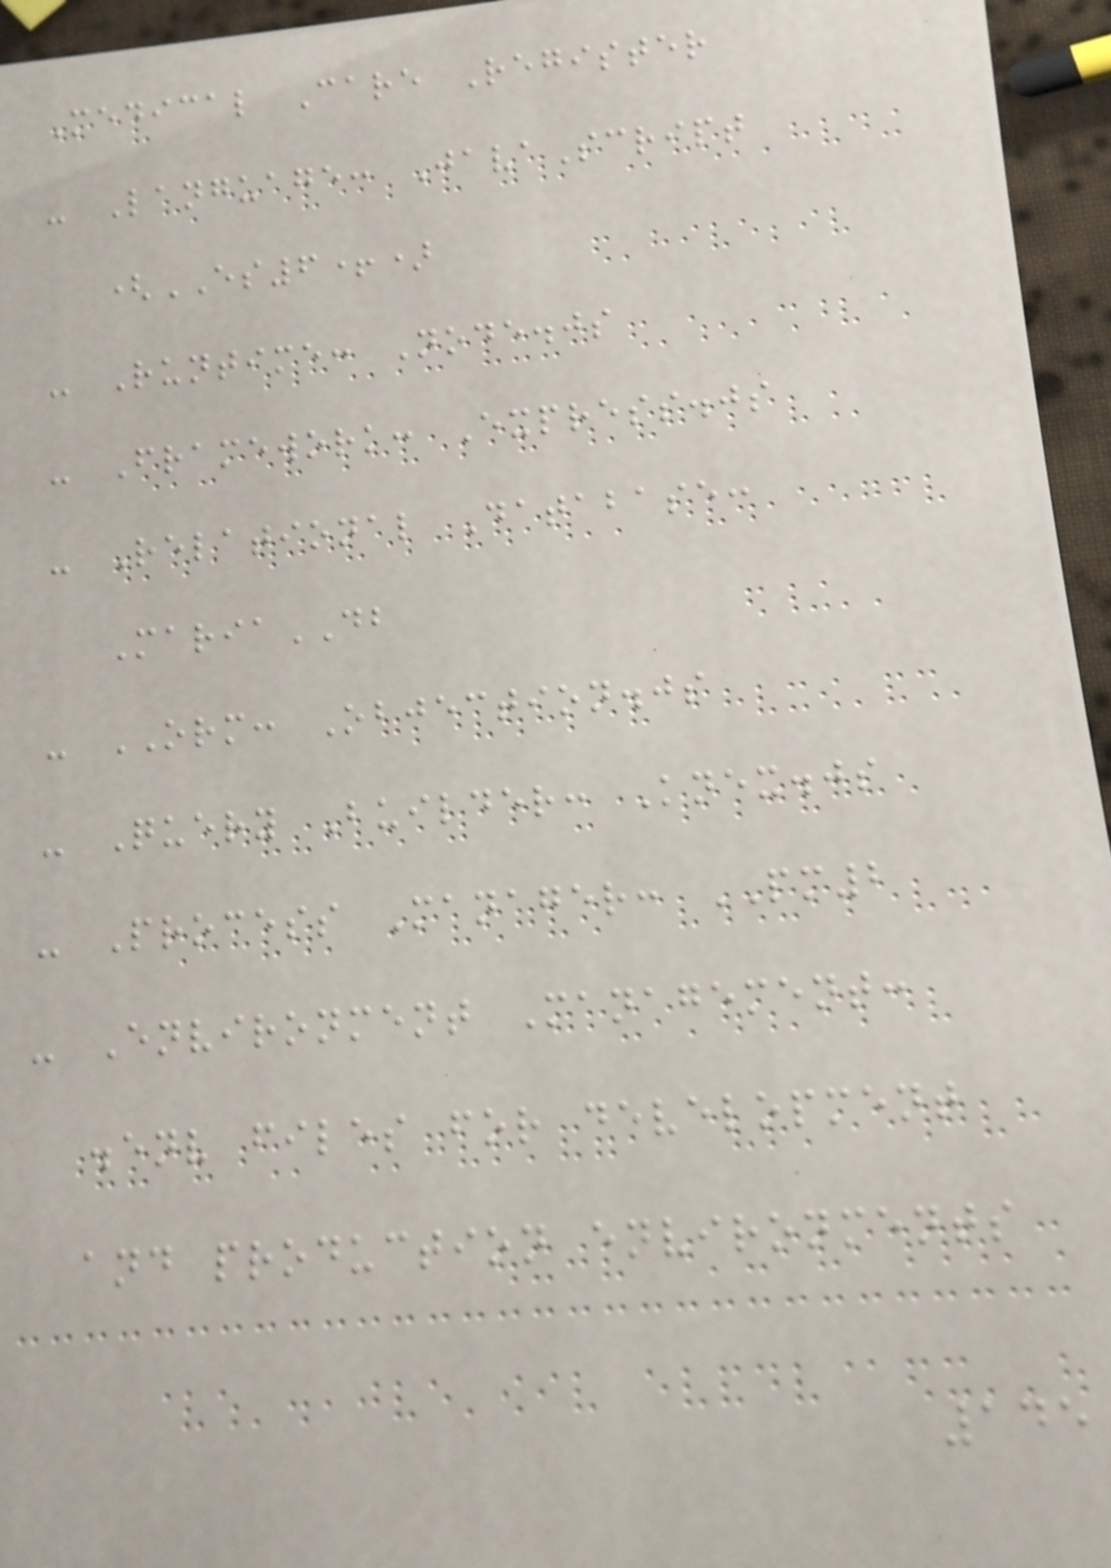Medical Care Register
- Language: JavaScript
(ES6+)
- Runtime: Node.js
- Framework: Express.js
- Relational Database:
MariaDB
- ORM: Objection.js
- Query Builder: Knex.js
- Process Manager: PM2
- Environment Management:
.env files for development
and production environments
145
